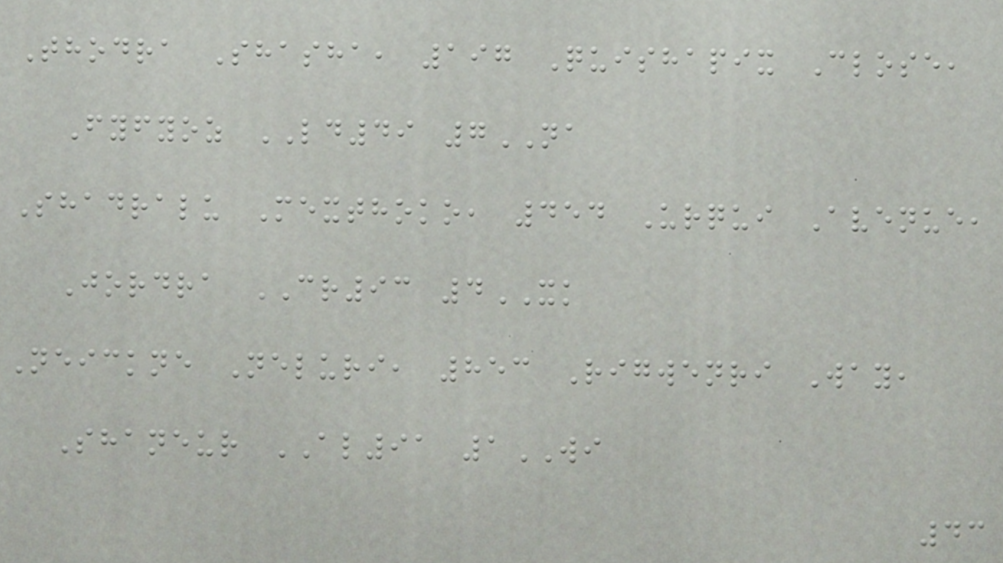Thodra Shasha, 197 Quishapix Close,
Fyfyoz LD49 7NA
Shadralu Mexthoko, 454 Urqui Avenue,
Jordra CR93 4XK
Neickne Neluri, 853 Rigwenri Way,
Shaneur AL91 1WI
43
